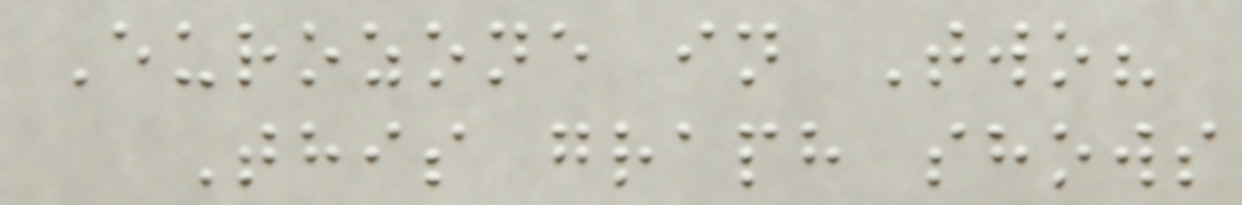Eurozone in Two?
This graph shows
